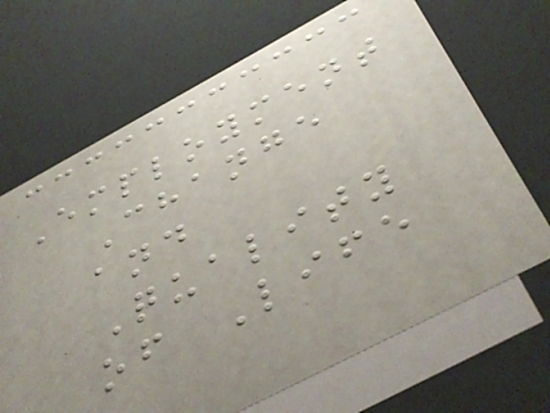Employment
Change
and
Quality
of Life
